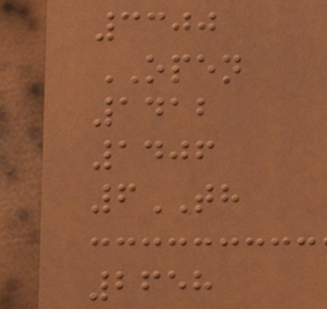3300
OPEN
1412
1406
6TH
2658
